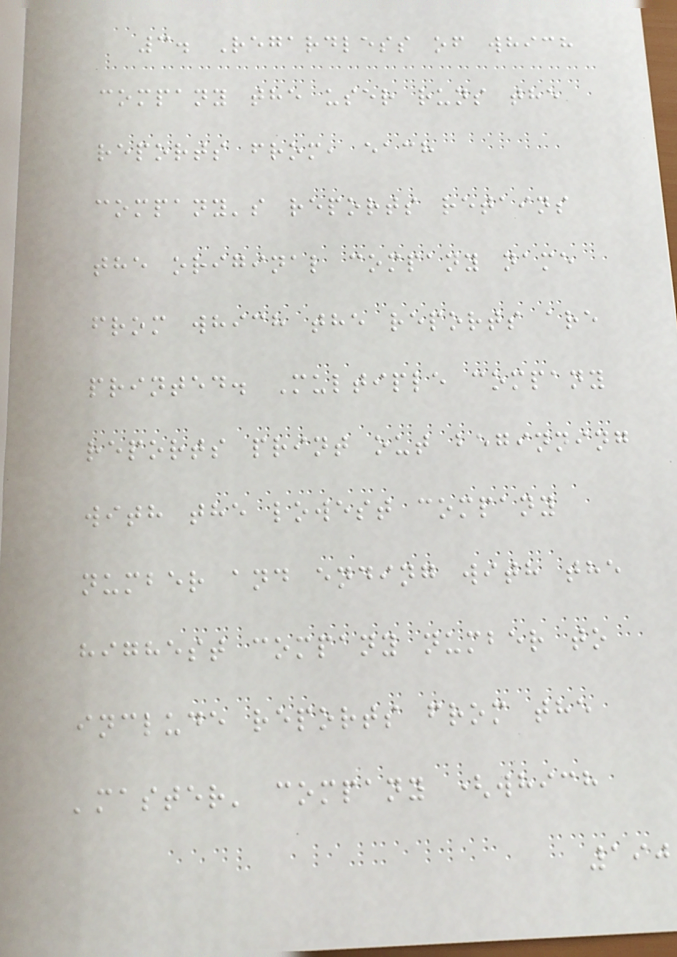3. Regardless of which
company the user runs the
reports from, each
company's reports retains
the original company name
from which the reports are
printed. Multiple company
reports print out beginning
with the lowest company
number and ending with the
highest company number to
include reports from the
'master' company (which
190
